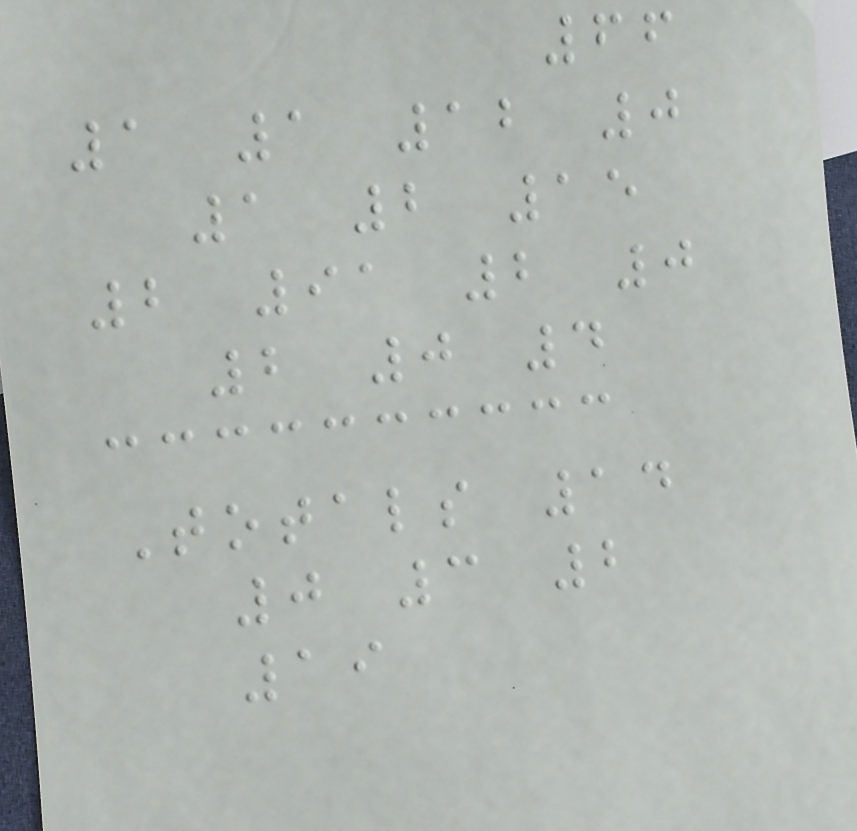66
1 1 12 0
1 2 15
2 91 2 0
2 0 4
Totals 14
0 3 2
19
